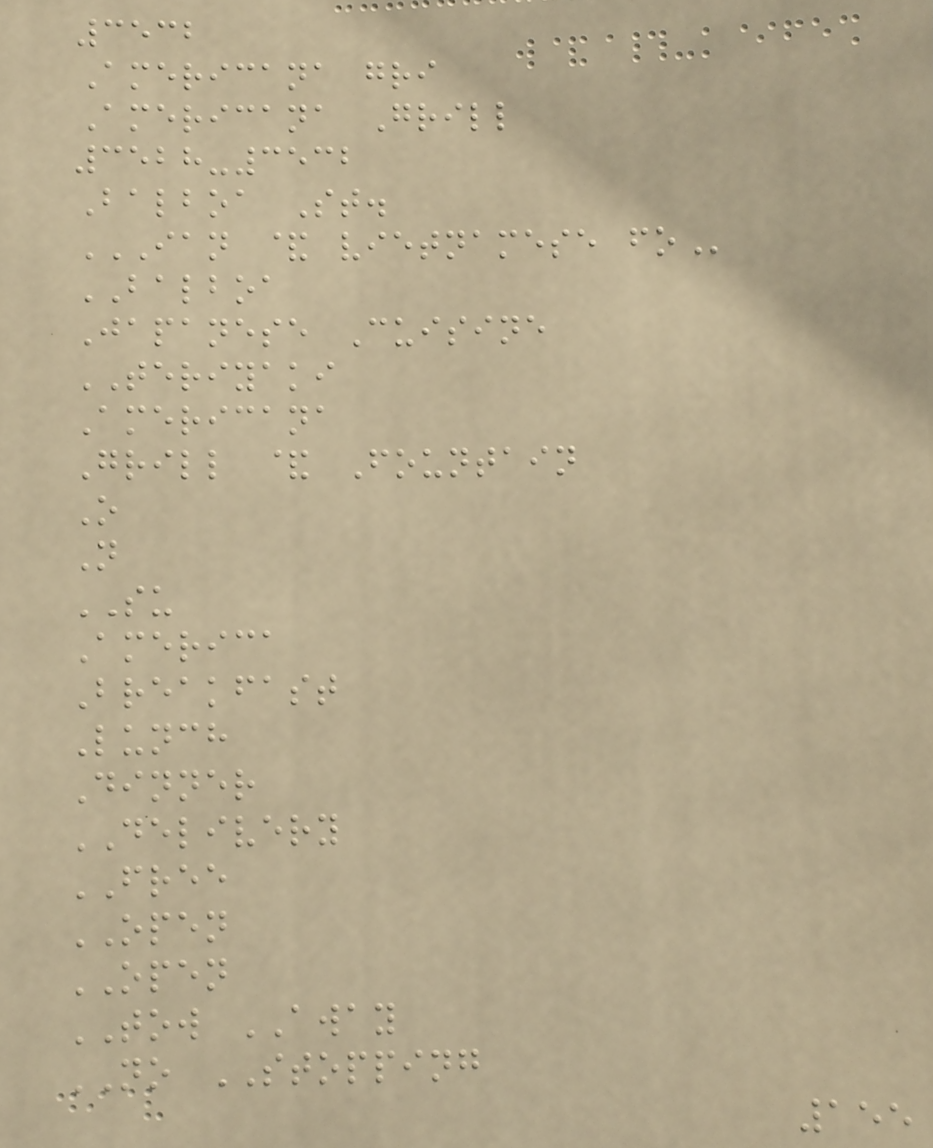3532
Americana gri
Americana Grill
3528-3532
Balboa St.
IAN & VIETNAMESE FO
BALBOA
Japanese Cuisine
TERIYAKI
Americana
Grill & Fountain
O
N
SU
America
Breakfast
Lunch
Dinner
DELIVERY
FREE
OPEN
OPEN
TOW AWAY
NO STOPPING
155
